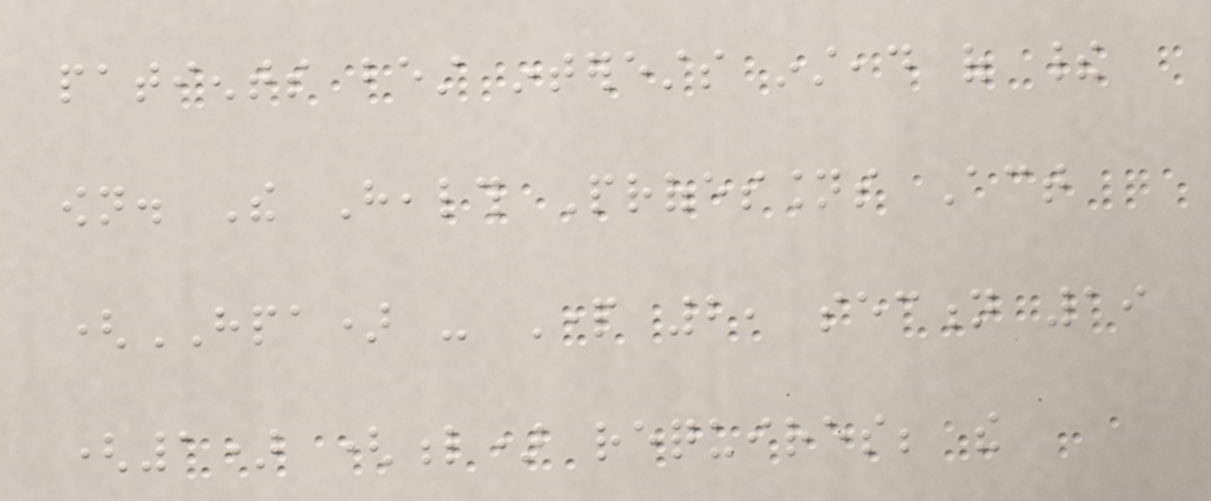patients best interests instead of their
own. The Health Professions Act
(HPA) - Part 2, section 19
(1) (l) requires; the
